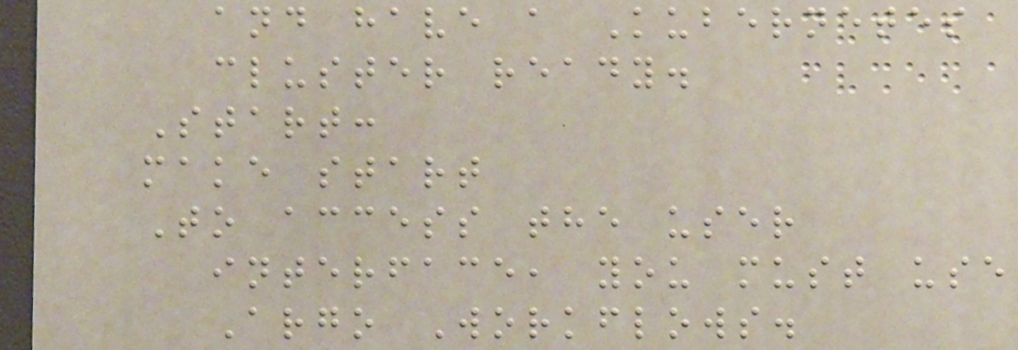and have a Kubernetes
cluster ready.
Start:
make start
To access the user
interface, you must use
Argo Workflows.
